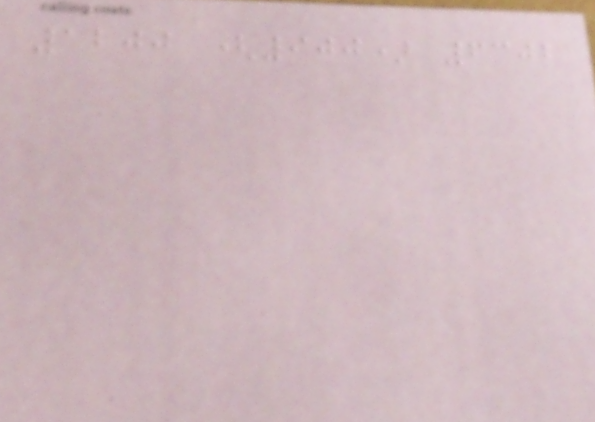1200 (900) 6302
